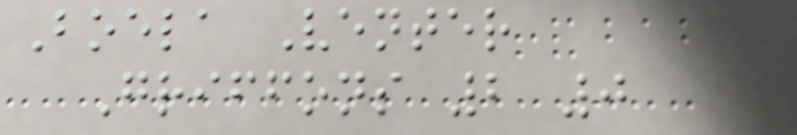Boela Venter
Griffons 2 0
